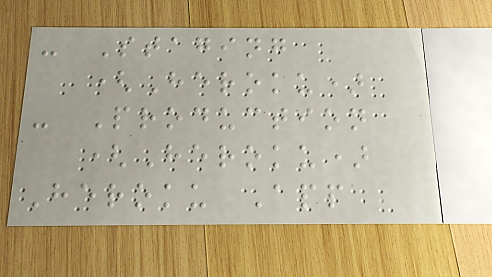- Staging
(Heroku)
- Production
(Heroku)
Heroku App
